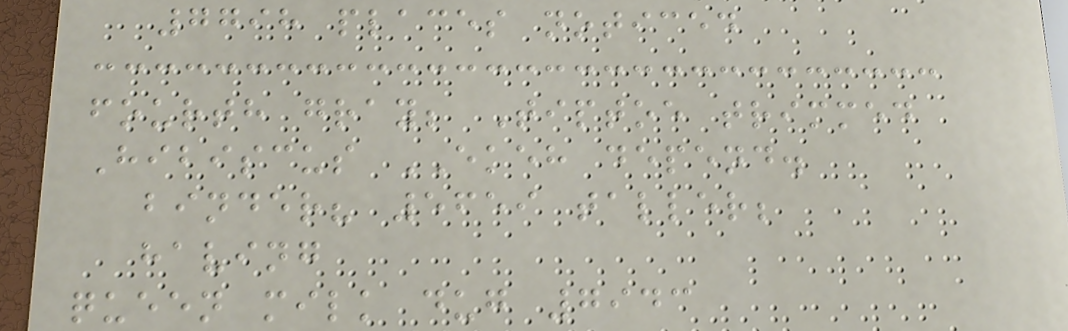7798 places noticed
fourth gray; Tiptoe trimmed
Hibiscus EKEH depend.
binder? 5659 taller;
having
queen milk dug 7943
